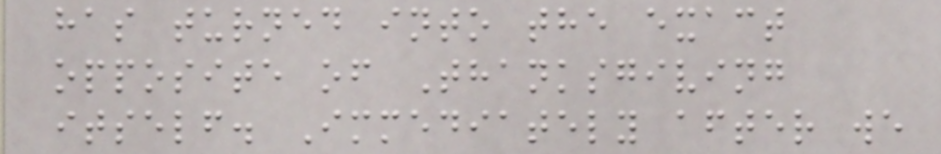has turned into the exact
opposite of Thanksgiving
itself. Immediately after we
